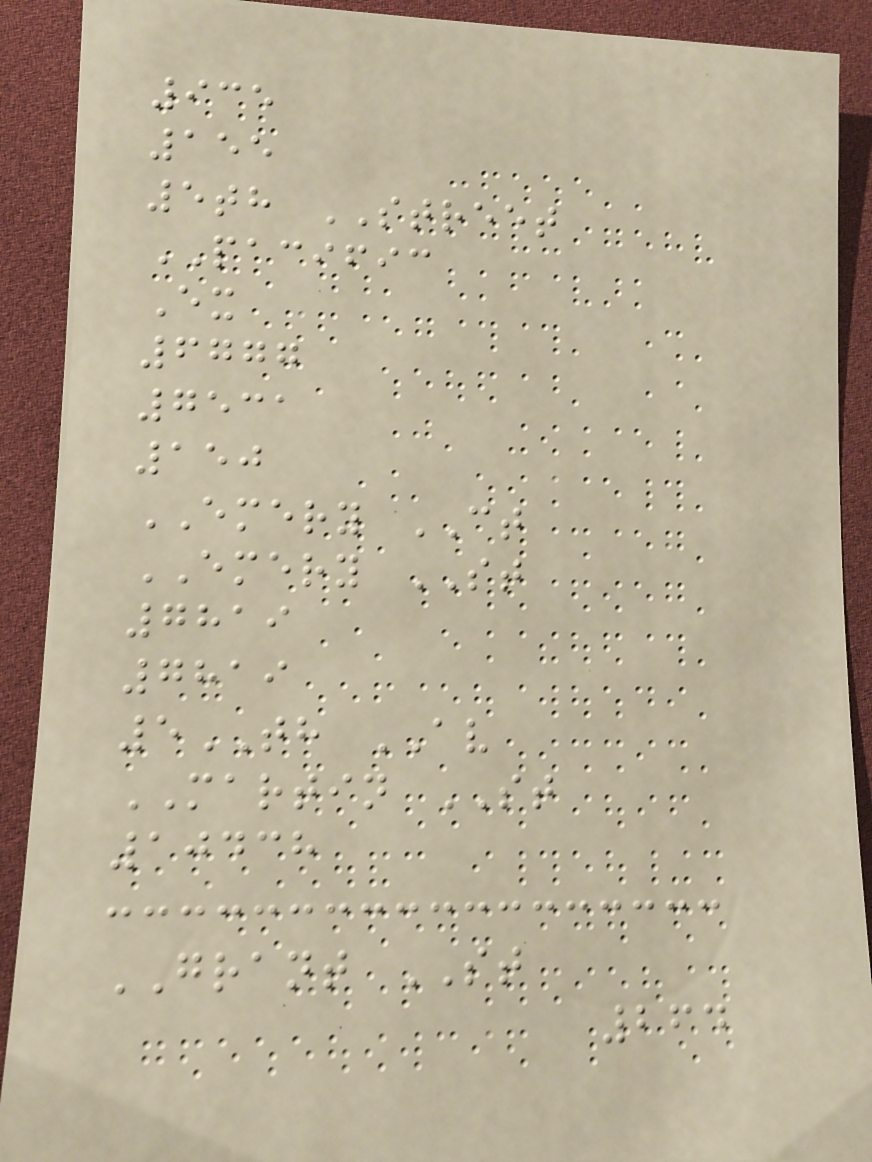935
155
5th STREET
PACIFIC
Ex
6777
7531
150
EMERY CT
EMERY ST
7819
7819
5TH AV
MARTIN ST
10438
GRANT ST
264
